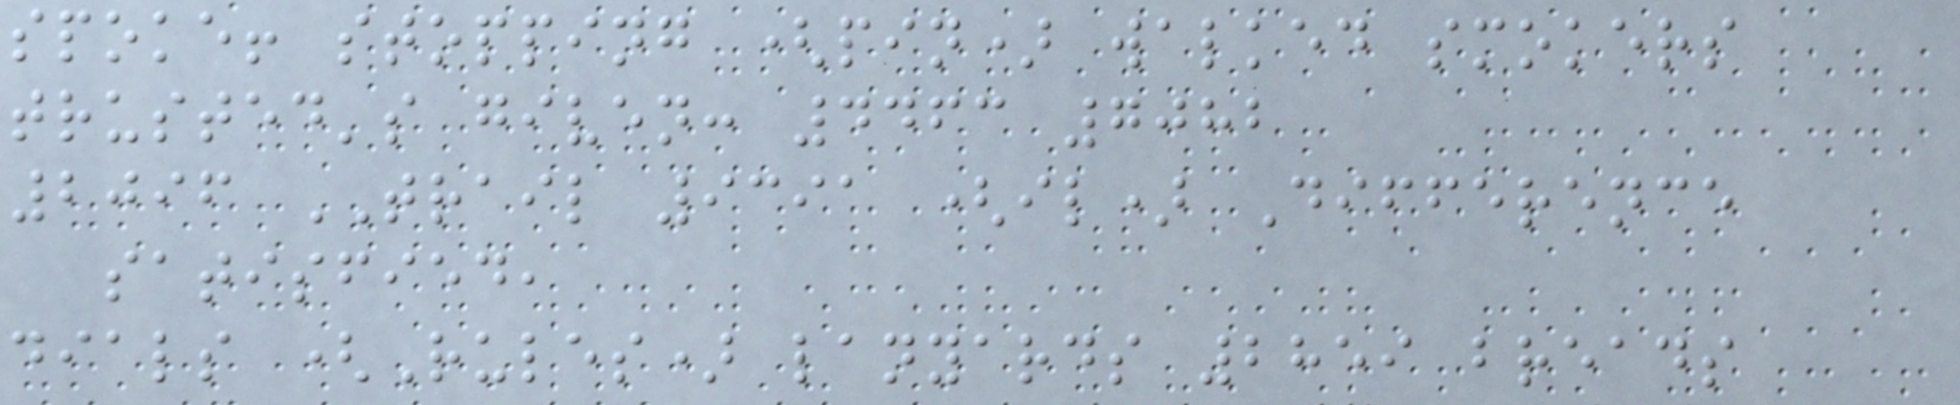spoke! stopping (pin) walked smokers
trusted's given: 4463 7082
2096 TRAIL 9391 (il) Difference
satisfied,
dials (Rules) lanyards 2859 breads
